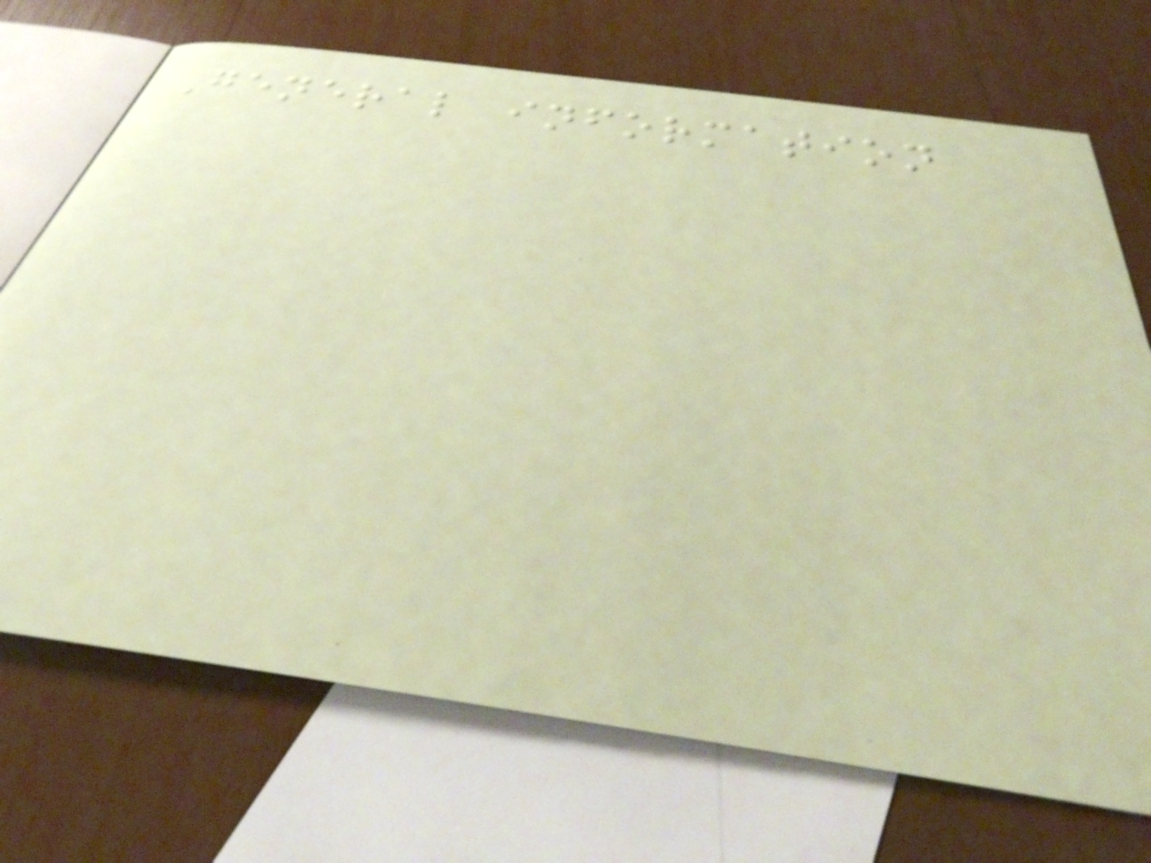General information
